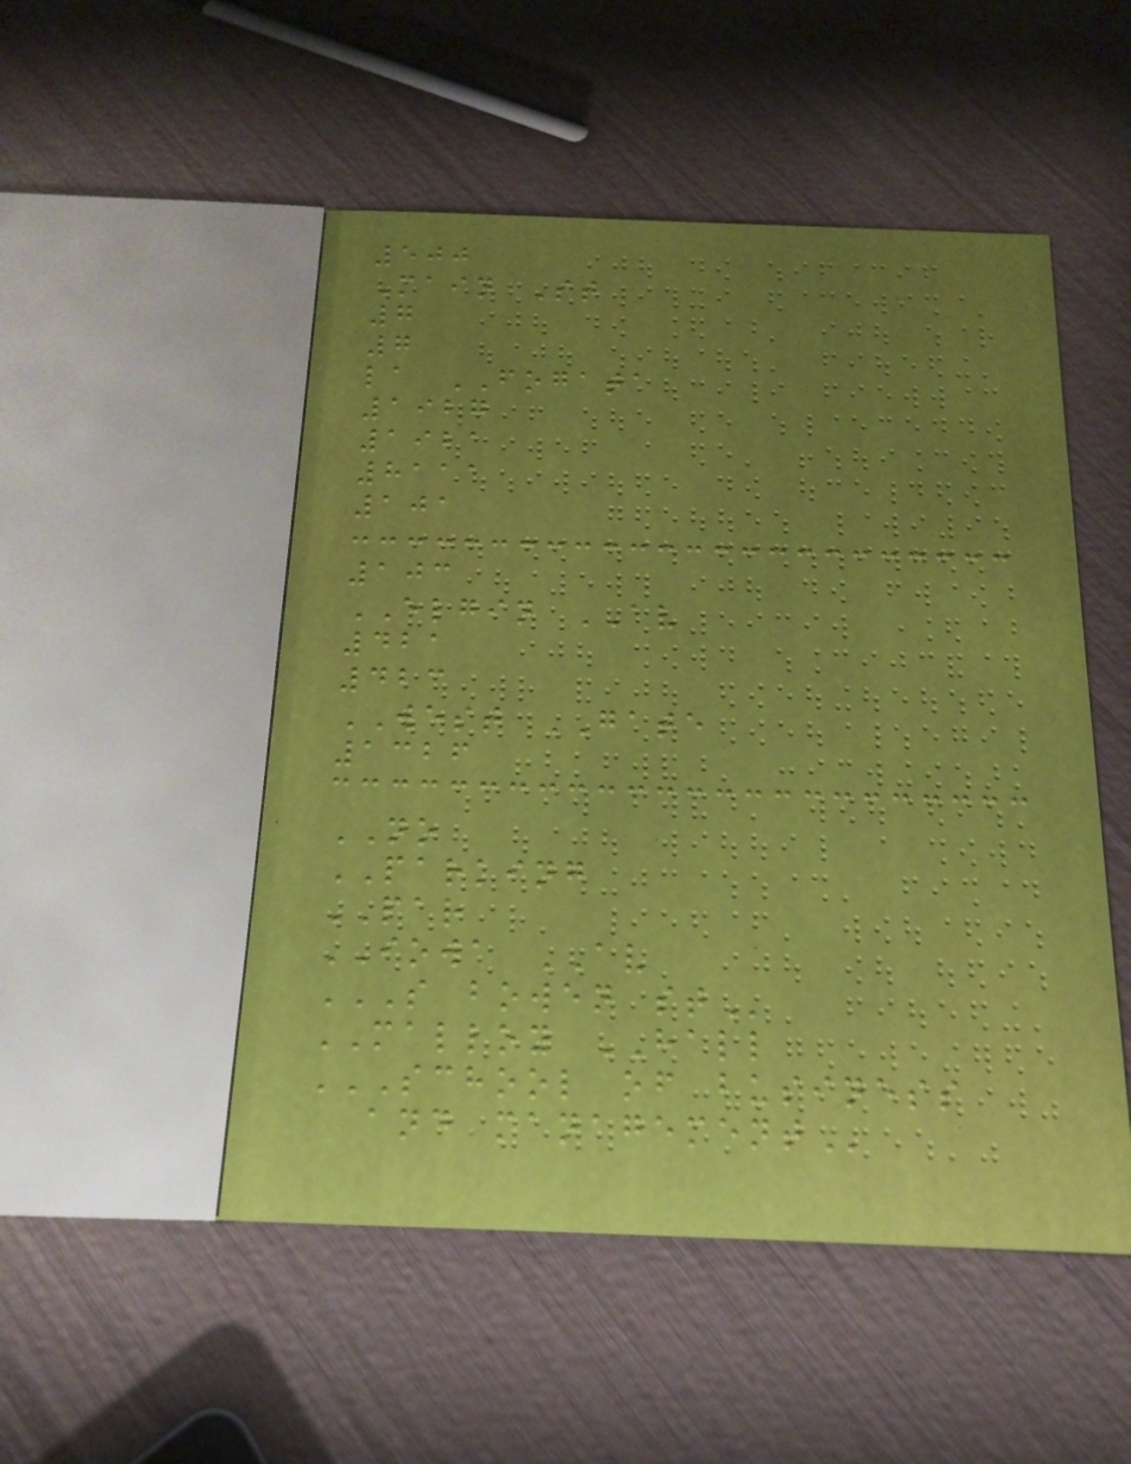500
Main St
7
7
la FOGATA
1927
1921
8111
101
103
ELGIN AV
421
423
WEST GATE
1326
NO
PARKING
PAR
IOWA AV
S BOWEN ST
MALLOY HALL
SCHOOL OF BUSINESS
AND MANAGEMENT
